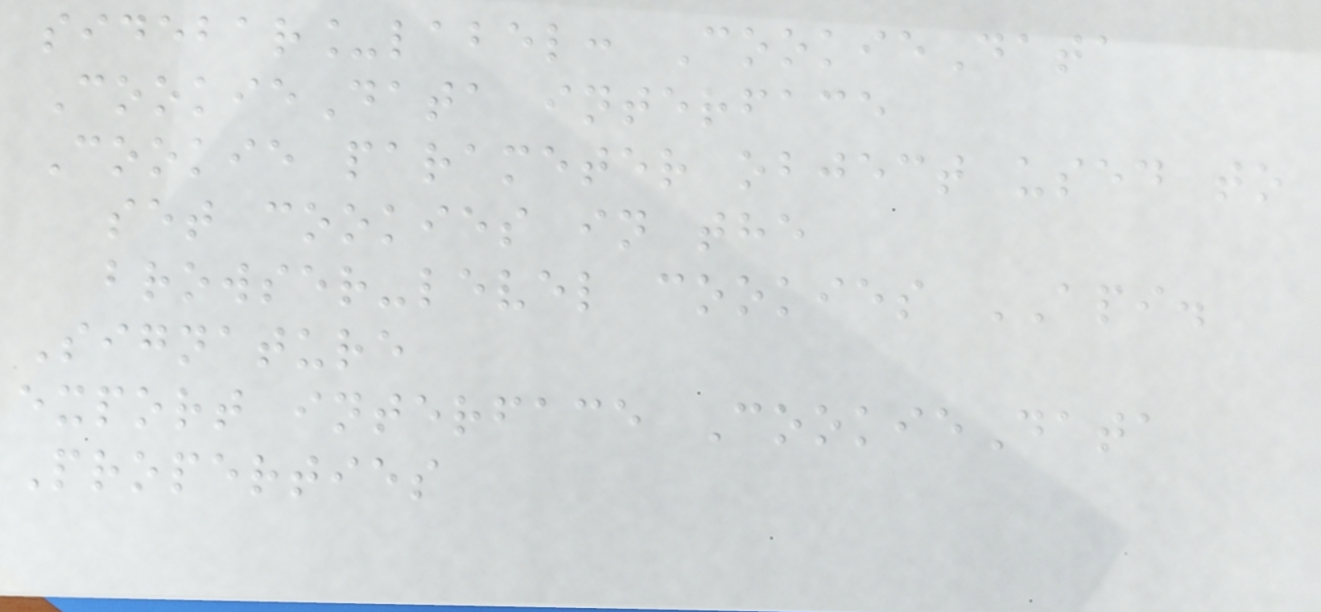sidebar_label: CookieData
CookieData interface
Cookie parameter object used to
set cookies in the
browser-level cookies API.
Signature
export interface CookieData
Properties
